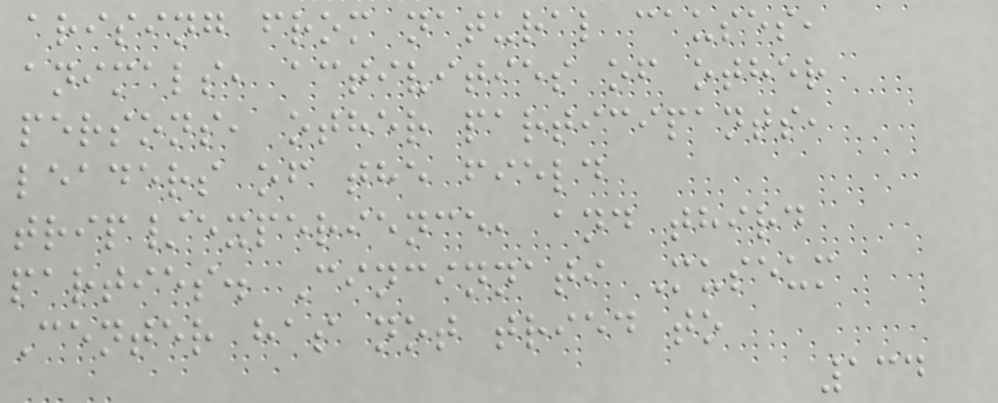arising from natural causes,
animals, activities of other
persons, other participants,
leaders of the field
trip/experience, and third
parties. Cincinnati Museum
Center has not tried to
134
